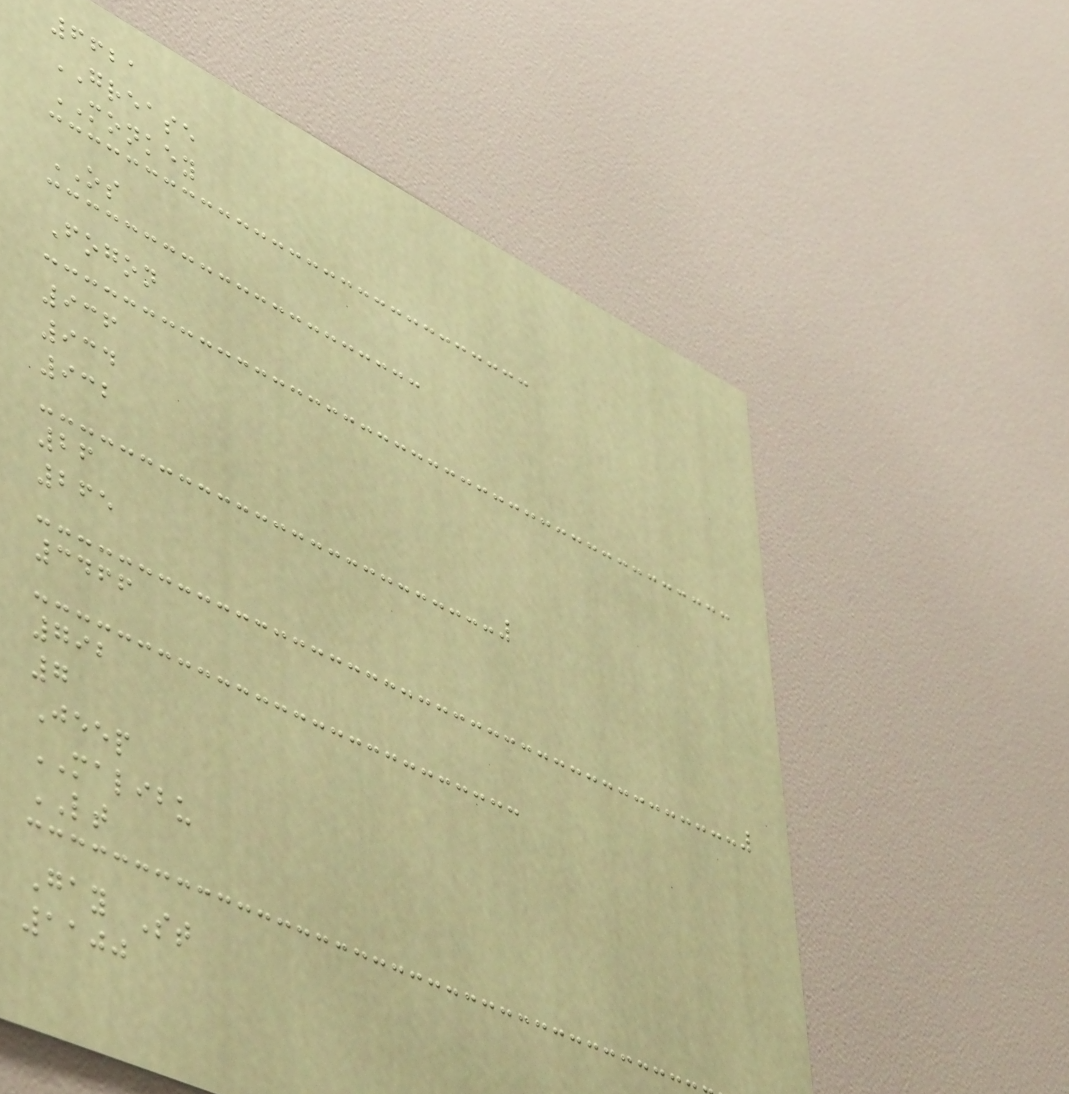6621
GREASE
MONKEY
OS
Fogon
936
934
932
26
265
3466
792
7
Jeep
MALIBU
LT
Gay St
1100
